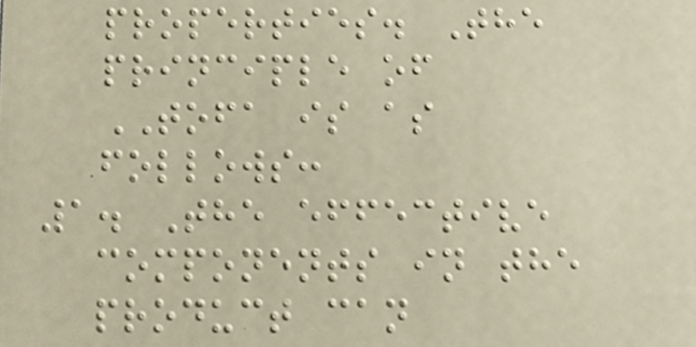properties. The
principle of
TOFA is as
follows:
1. The effective
components in the
product can
